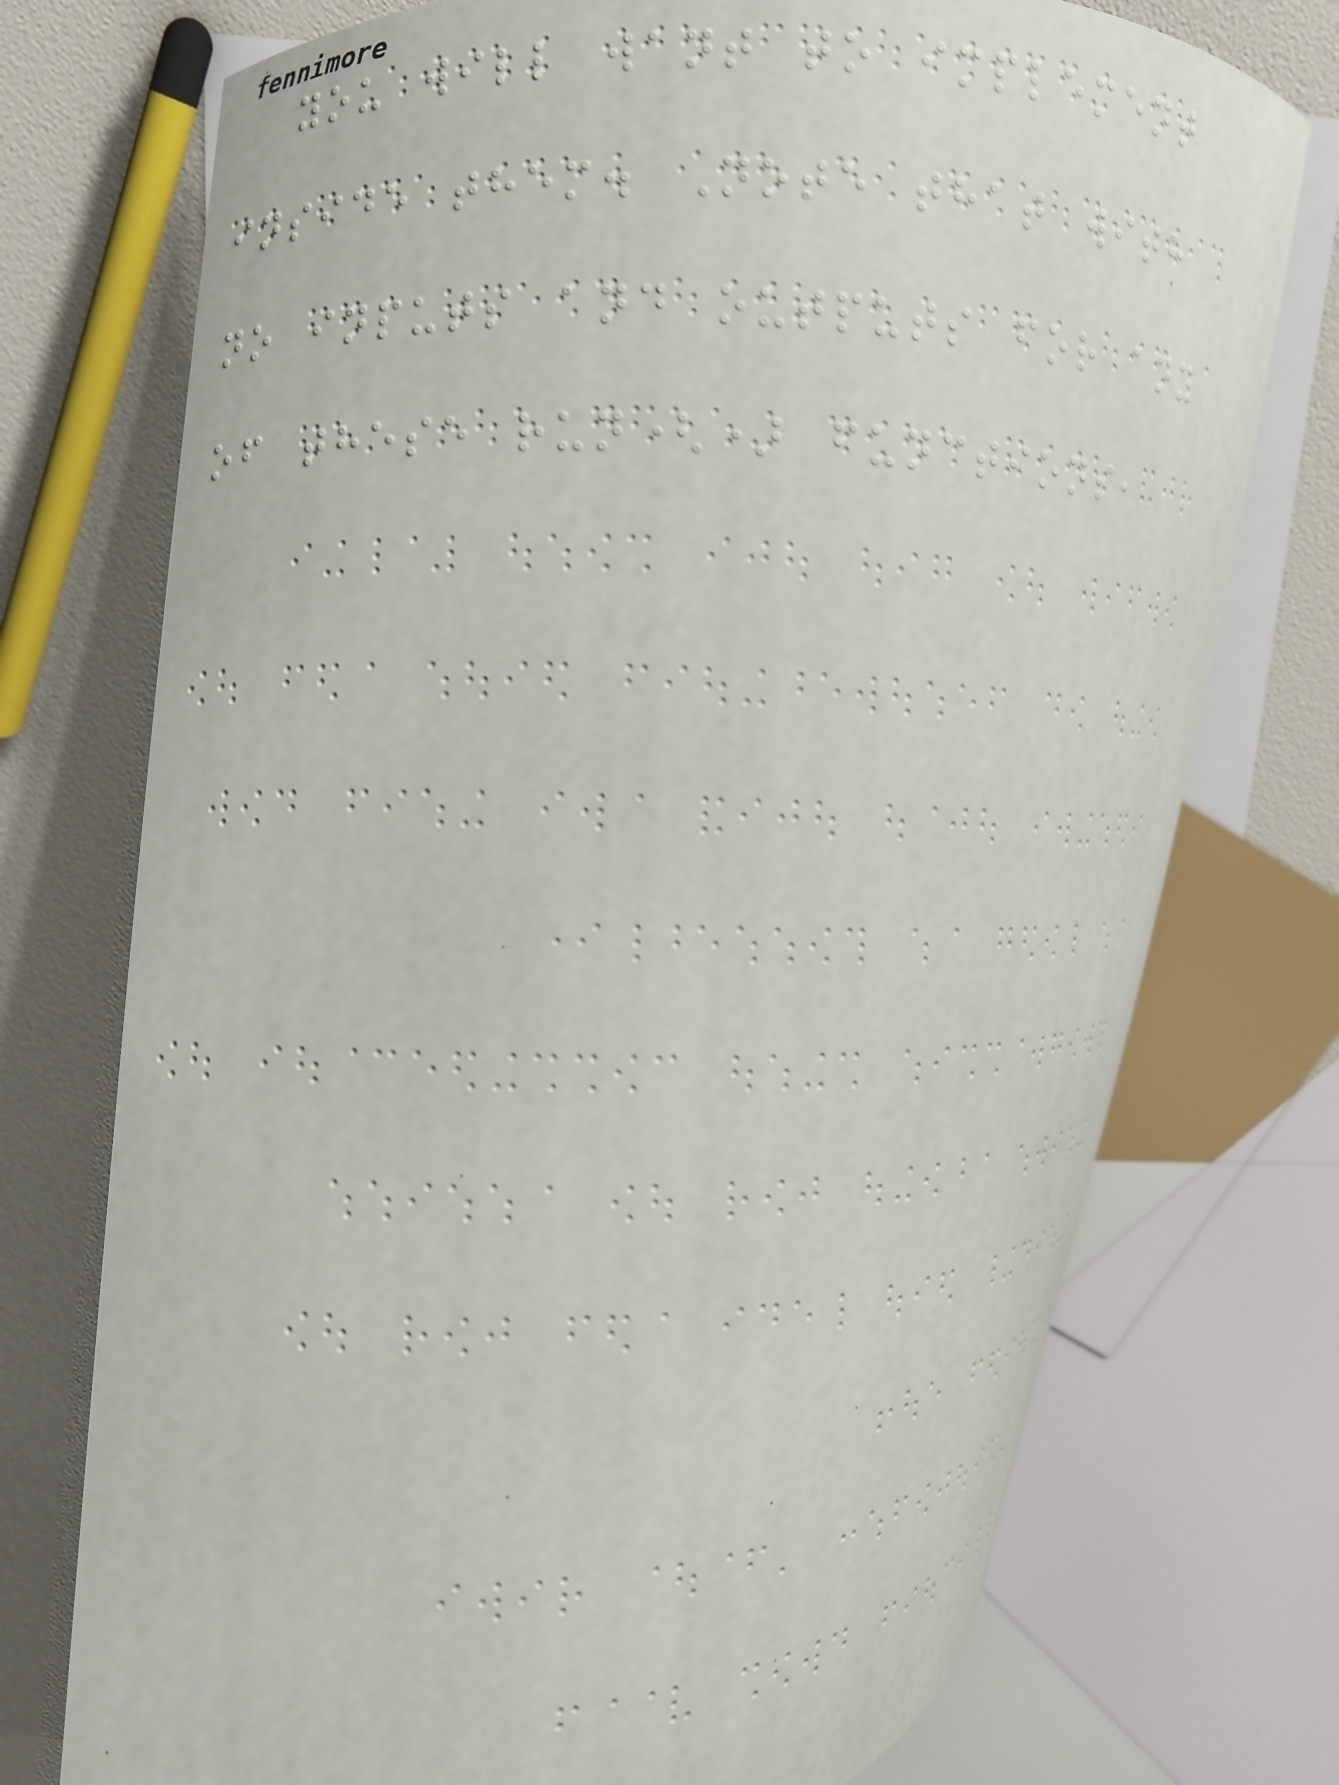you will want to implement
inside them. Note that with
no inputs and outputs for any
of these run() functions,
